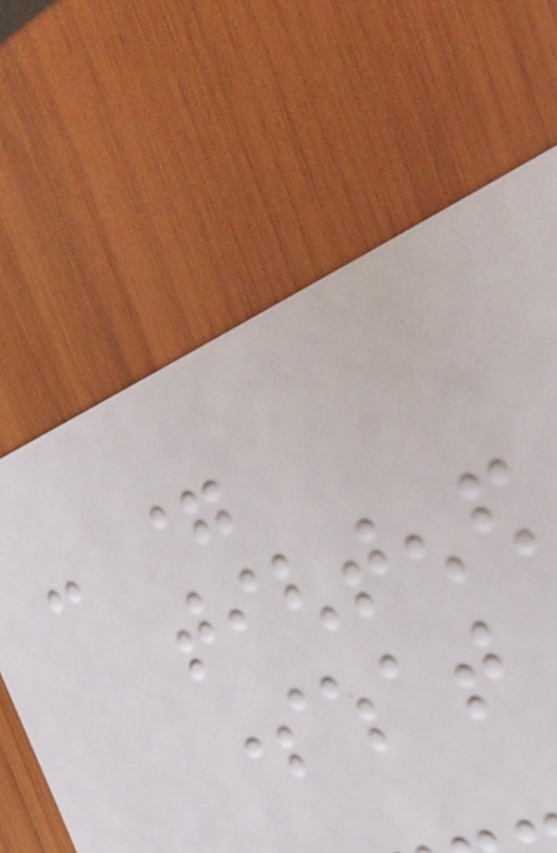- =
tightened
somewhat
